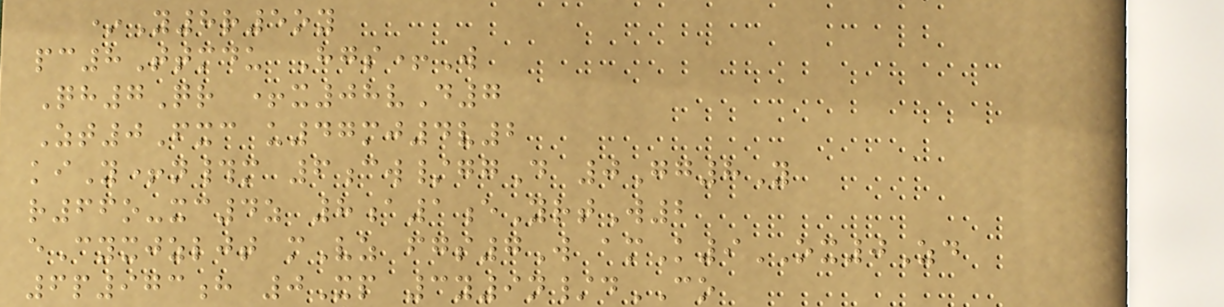*Y8r5oy
pc8Ttmdu Hgs+W
Qh7Qr +x08vD7
Zt0Fxc u47mj4v2
kiY+n#m 6cw/ggD 0Gg8Y
r66o-xc4z 8a1eYrtW2
eCyxjzljt mVz fgs7W amK9OX0Zd
6p973h 0Xp 3y9n/dCO
